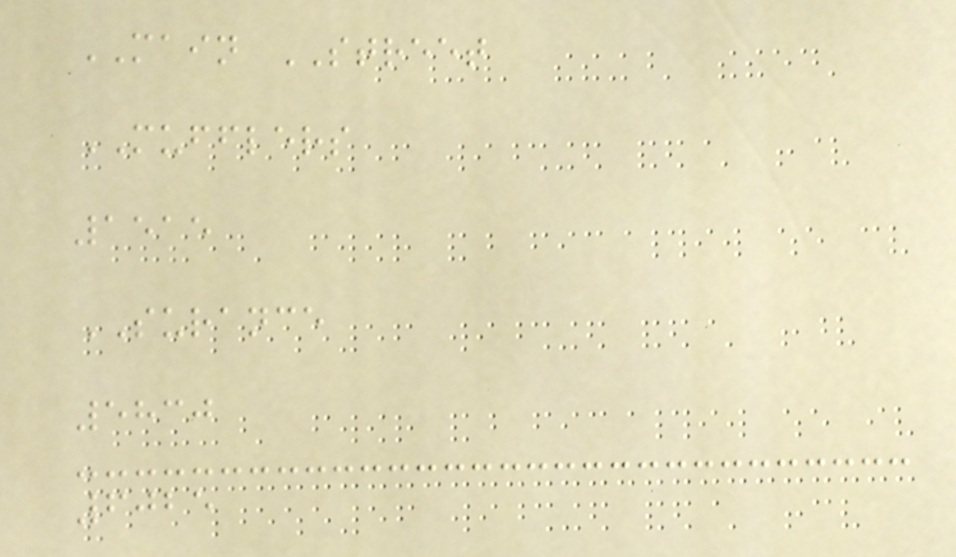MAIN STREET
MUFFLERS
1515
SURANCE
5830
6025
